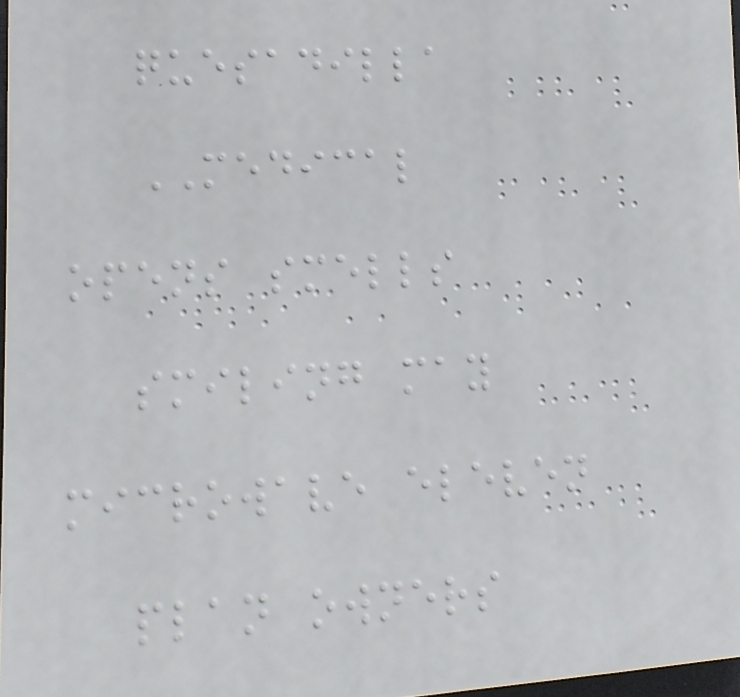quesadilla
MEDICAL
opens smells
smiling may
microwave eleven
plan owners
